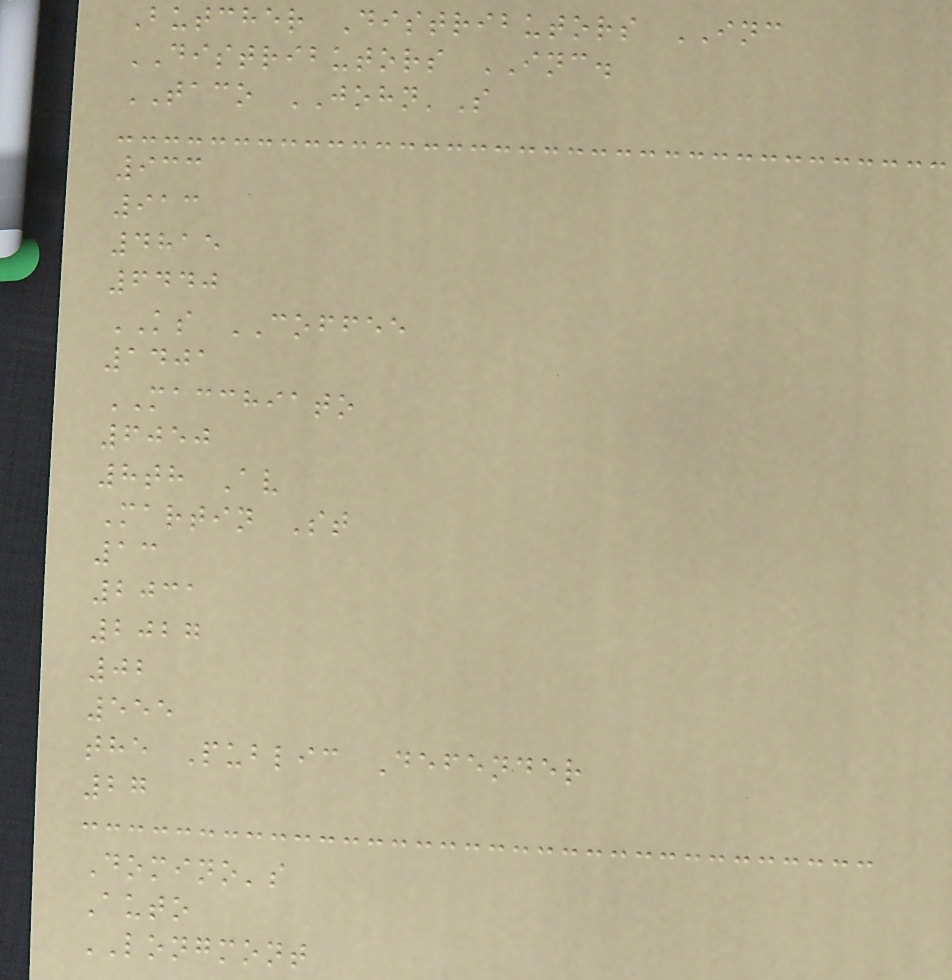Butcher Distributors INC
DISTRIBUTORS INC.
TACO JOHN'S
933
913
4815
6440
KS COFFEE
1401
MACCHIATO
6050
8th Av
Martin St
13
2031
2027
02
555
the Public Defender
27
Domino's
Auto
LONGMONT
